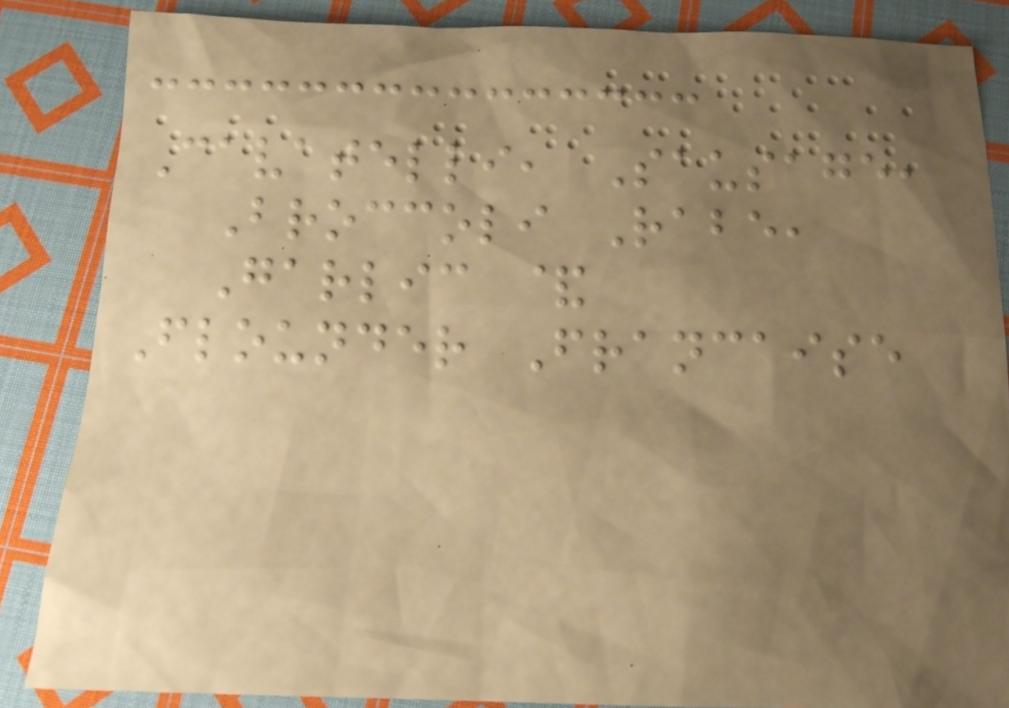Cavatelli, Sausage,
Broccoli Rabe,
Garlic &
Flounder Francaise
